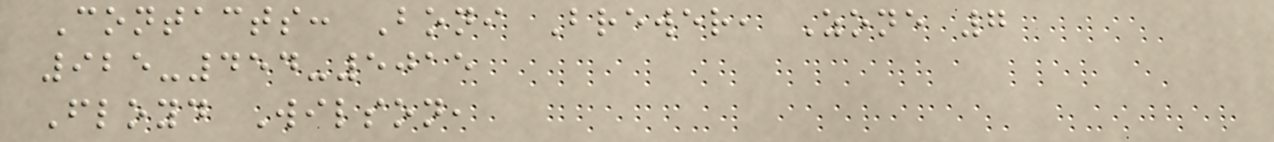Contacts: Boni Brewer, Zone 7
925-454-5015
Floyd Wilson,
